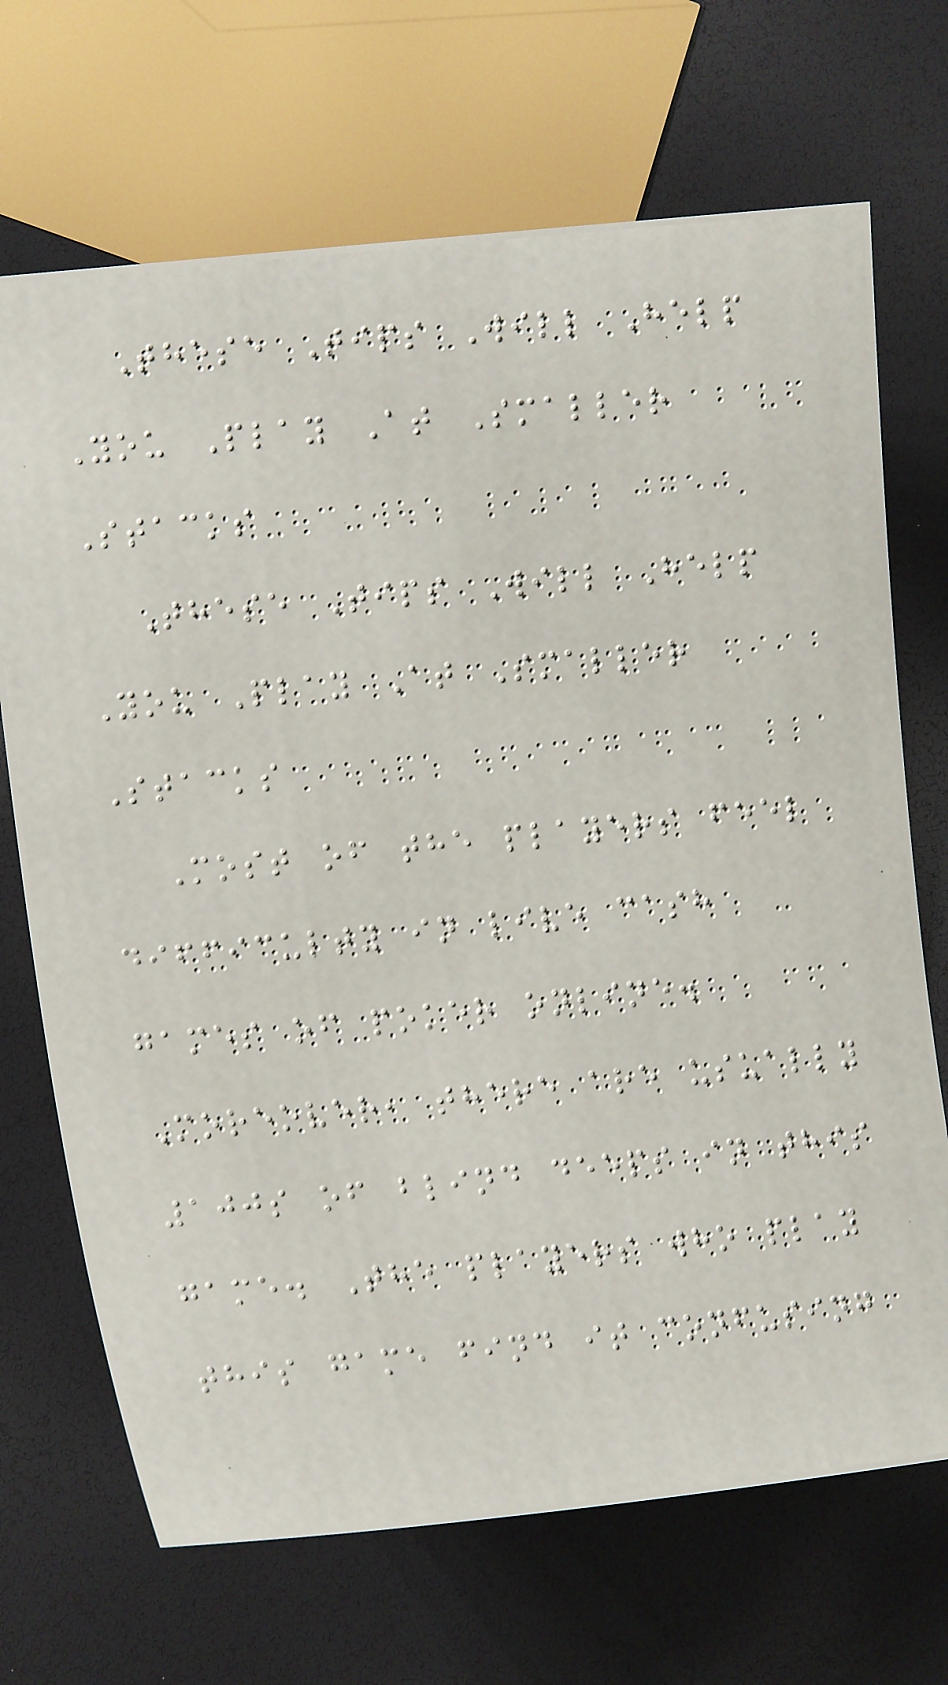These Tips Will Help
You Play At Smaller
Stacks
These Tips Will Help
You Play At Smaller
Stacks
Most of the players feel
difficulty in live cash
games of poker online.
Moreover, there are usually
100s of blind deeps in this
game. The players who play
this game find it confusing
